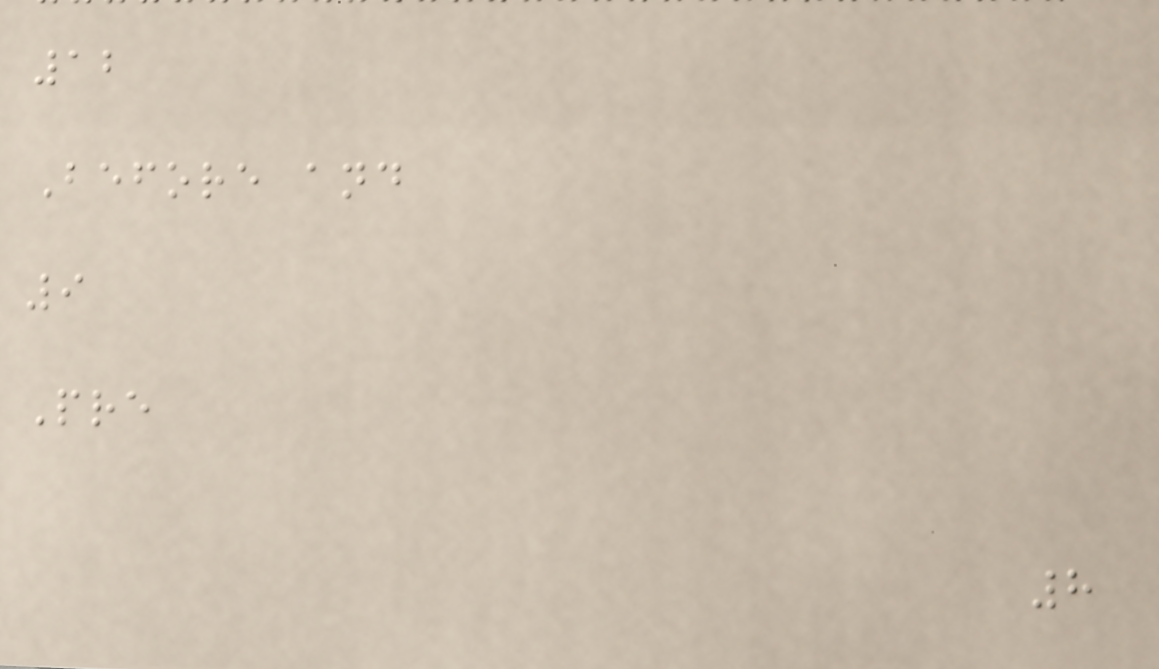12
Before and
9
Pre
8
